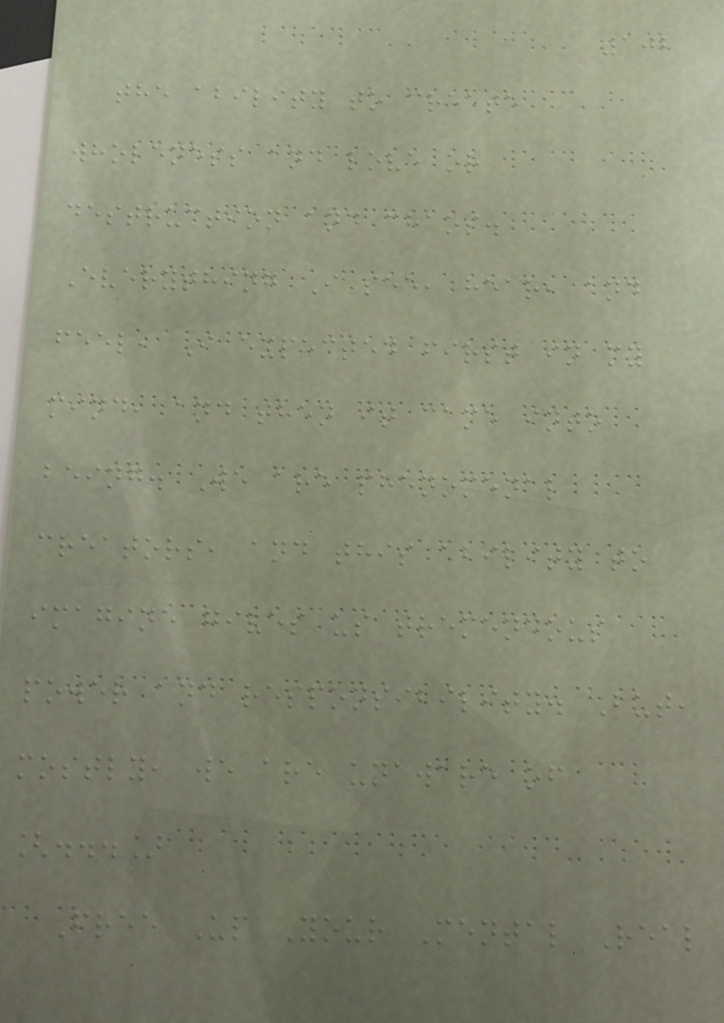102
the ability to create
wholeness and love or
destruction and chaos.
Everything I see, hear, and
feel, I expected first in my
mind, and then it came into
being. We are phenomenal
creators, and this ability to
imagine gives us tremendous
power and responsibility. But,
mostly, we are unaware of
[...]
Free Up Your Mental Real
